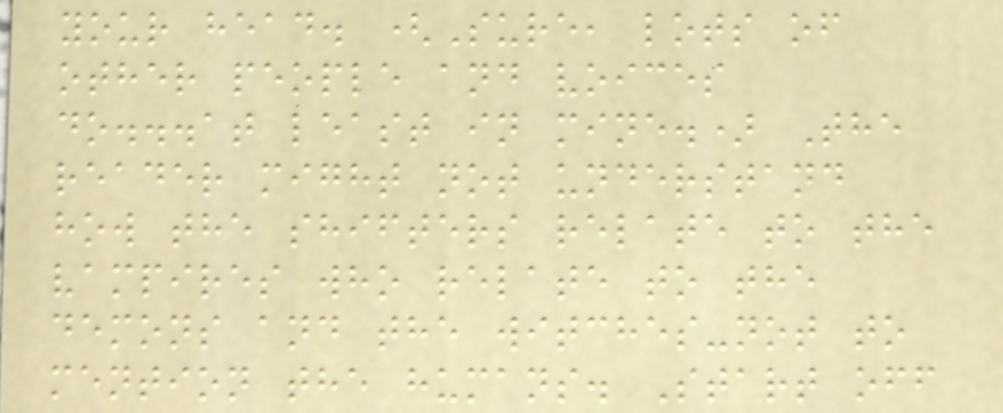your head. (Sure, lots of
other people and voices
do...at least in mine.) The
reader might not understand
how the shifters relate to the
vampires who relate to the
demons and the witches-not to
mention the humans. Start off
